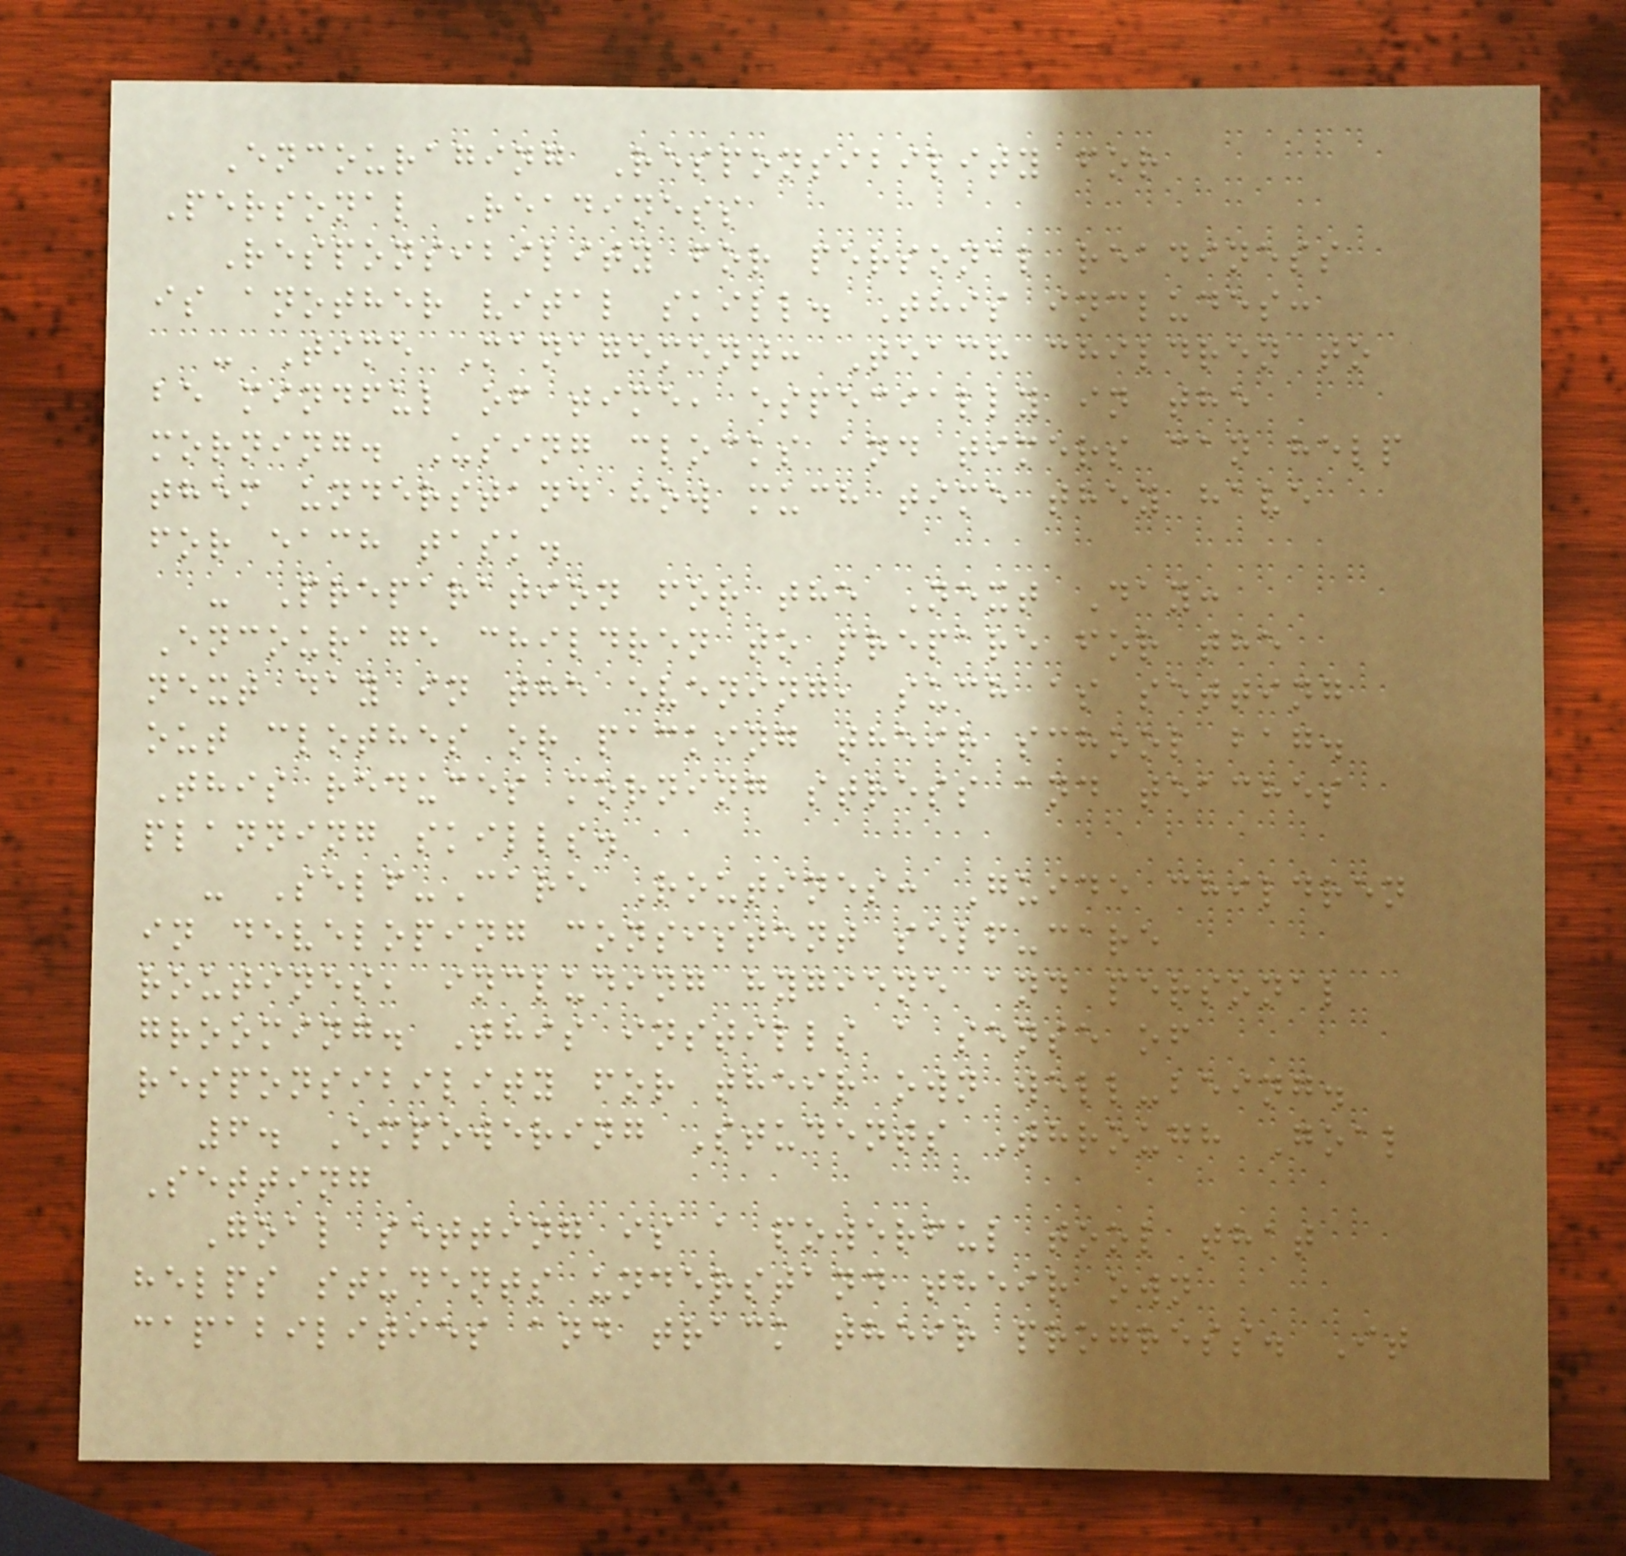Encouraging Responsibility for
Personal Readiness
Responsibility for personal readiness
is another vital skill. This includes:
- Time Management: Teach children to
be mindful of time, especially in the
morning. Using clocks and timers can help
them understand how much time they have
for each task.
- Preparation for the Next Day:
Encourage children to prepare for the
next day in the evening, such as setting
out clothes or packing their school bag.
This reduces morning stress and teaches
planning skills.
- Self-Care Routines: Guide children
in developing consistent self-care
routines, including hygiene and personal
grooming. This instills a sense of
responsibility for their own well-being.
6. Empowering Students Through Goal
Setting
Goal setting is a powerful tool that
helps students understand their own
capabilities and track their progress. It
